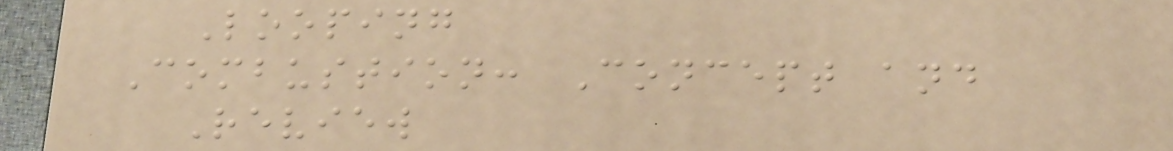Looping
Combustion: Concept and
Review
